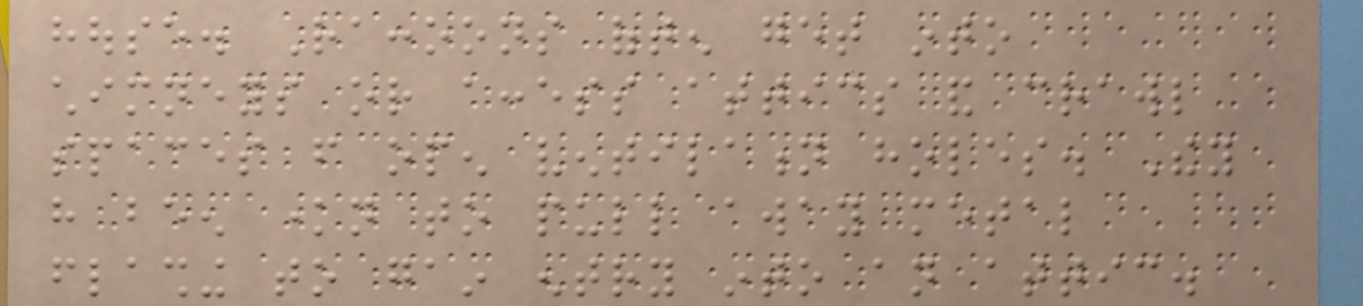house. Raccoons often get into
chimneys or access attics and crawl
spaces from open ventilation holes. They
have been known to pull away metal
flashing to gain entry into an attic.
